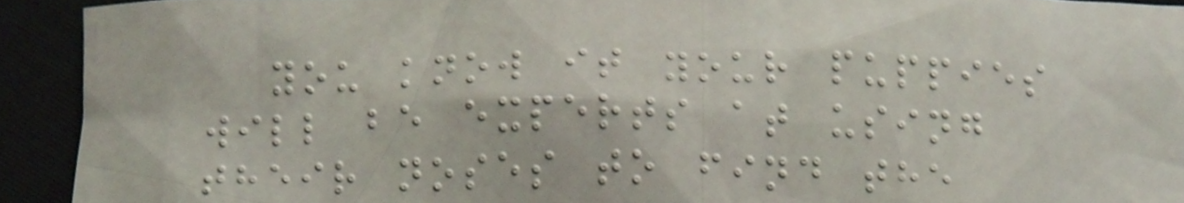you know it your puppies
will be experts at using
their noses to find the
